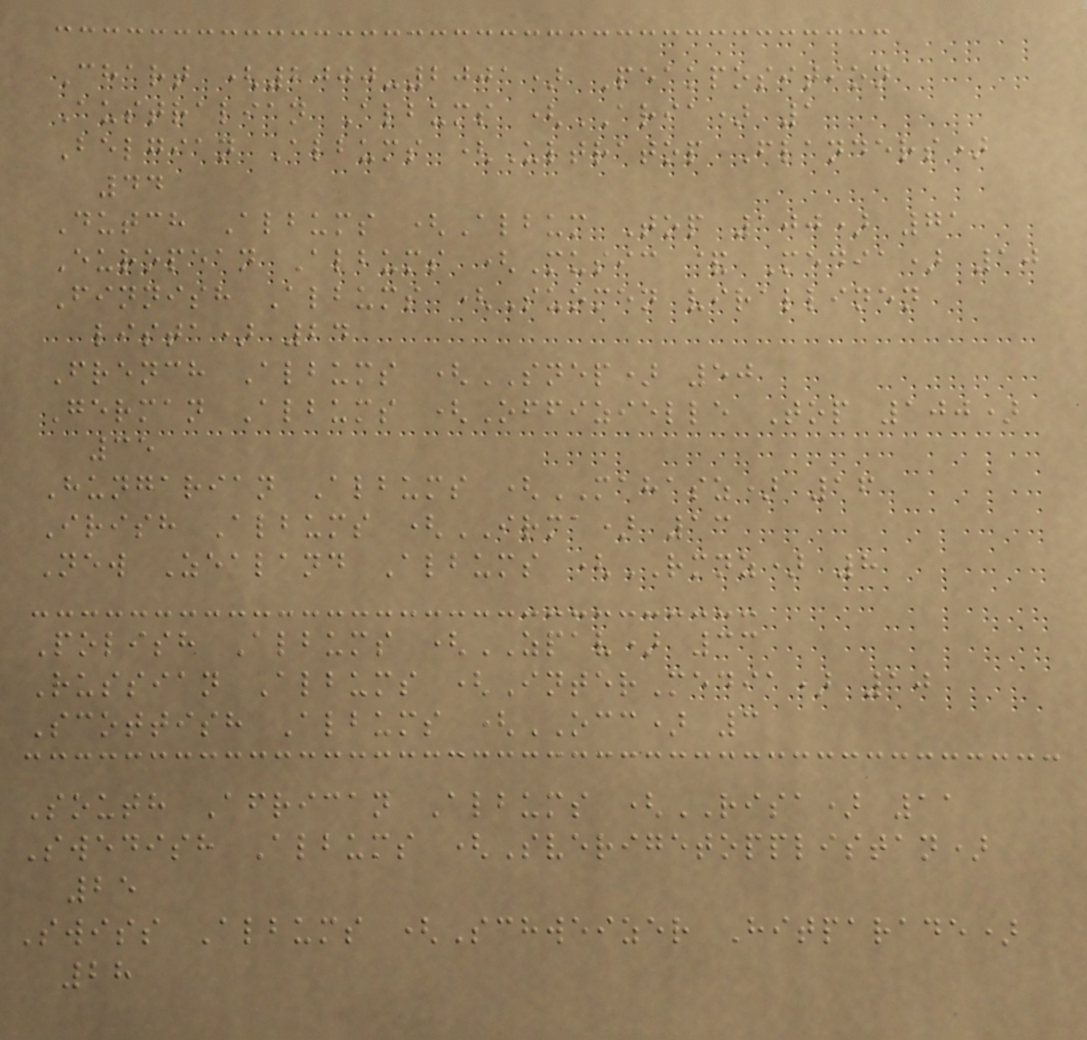Chart (2000-2001) Peakposition
Australian Albums (ARIA) 1
Belgian Albums (Ultratop Flanders)
44
Dutch Albums (Album Top 100) 71
European Albums (Music & Media) 10
Finnish Albums (Suomen virallinen
lista) 24
French Albums (SNEP) 50
German Albums (Offizielle Top 100)
35
Hungarian Albums (MAHASZ) 16
Irish Albums (IRMA) 13
New Zealand Albums (RMNZ) 8
Polish Albums (ZPAV) 33
Russian Albums (InterMedia) 10
Scottish Albums (OCC) 3
South African Albums (RISA) 11
Swedish Albums (Sverigetopplistan)
25
Swiss Albums (Schweizer Hitparade)
28
